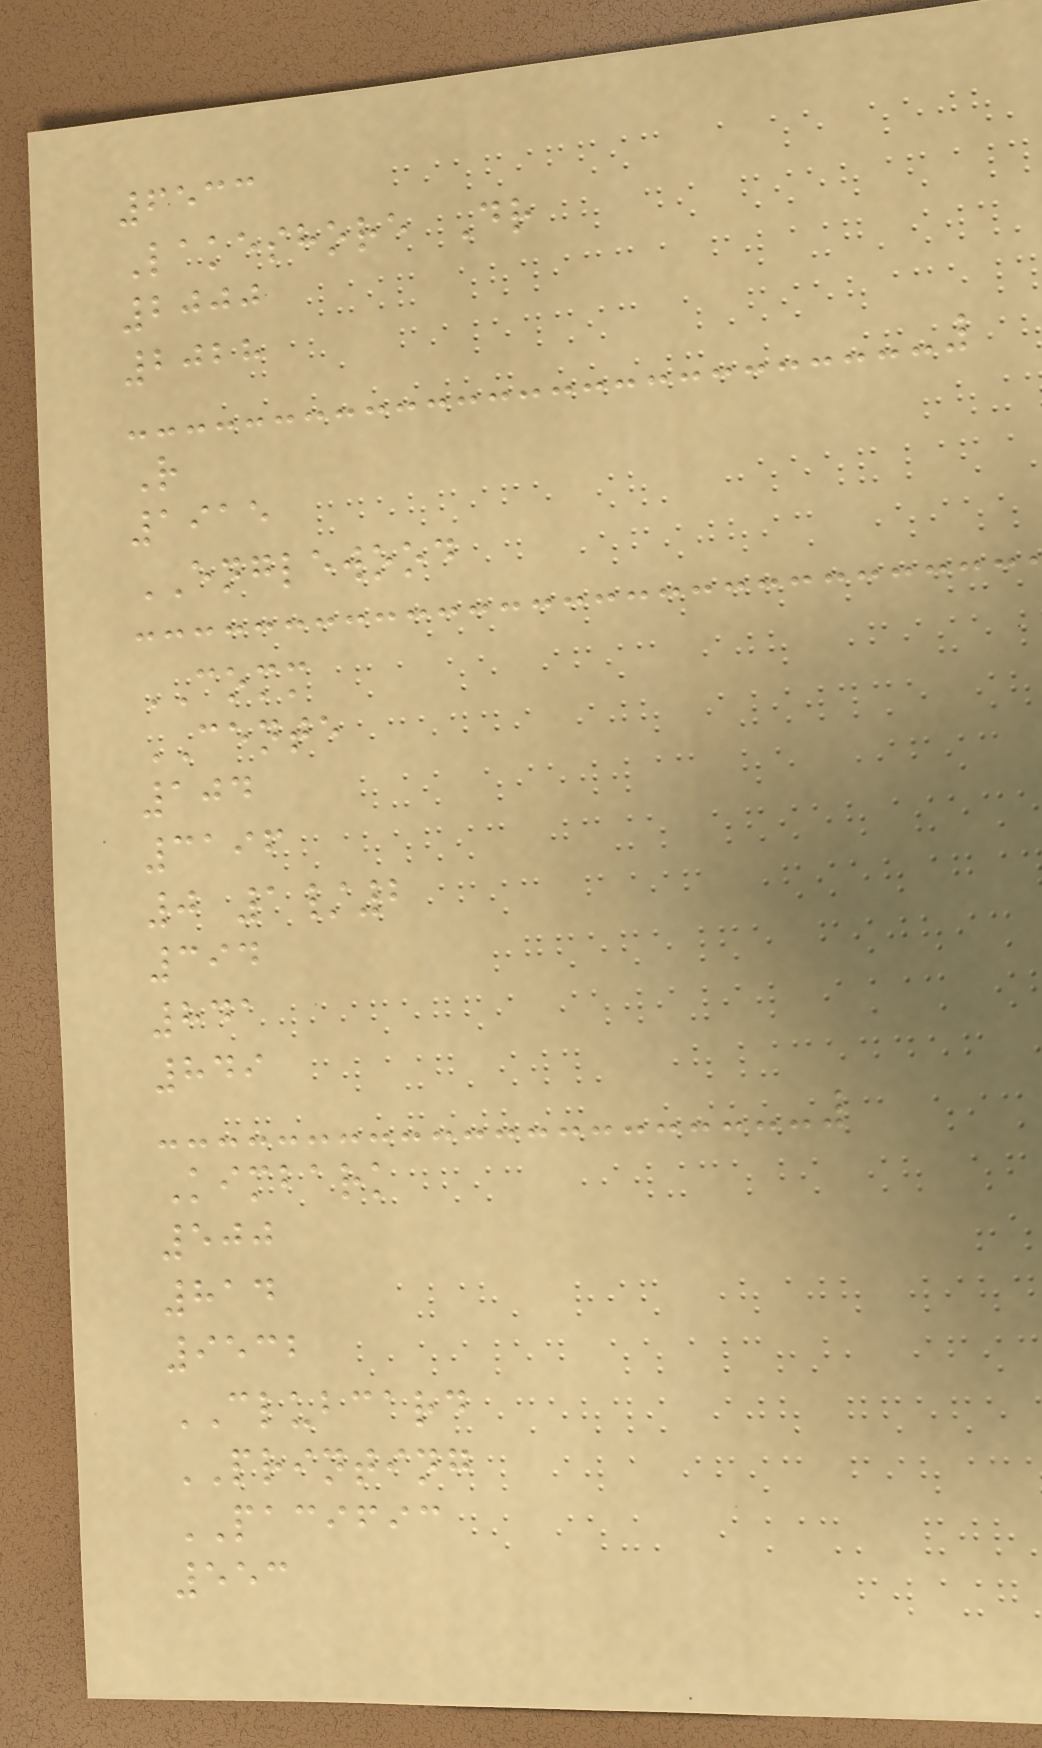6533
Lakeshore Dr
2000
2028
R
1915
ENGLEWOOD
COMM
CENTE
104
3196
0 1/2
394
841
849
Kimbark
500
814
9532
CLUBCARD
PRINTING
PACIFIC
553
